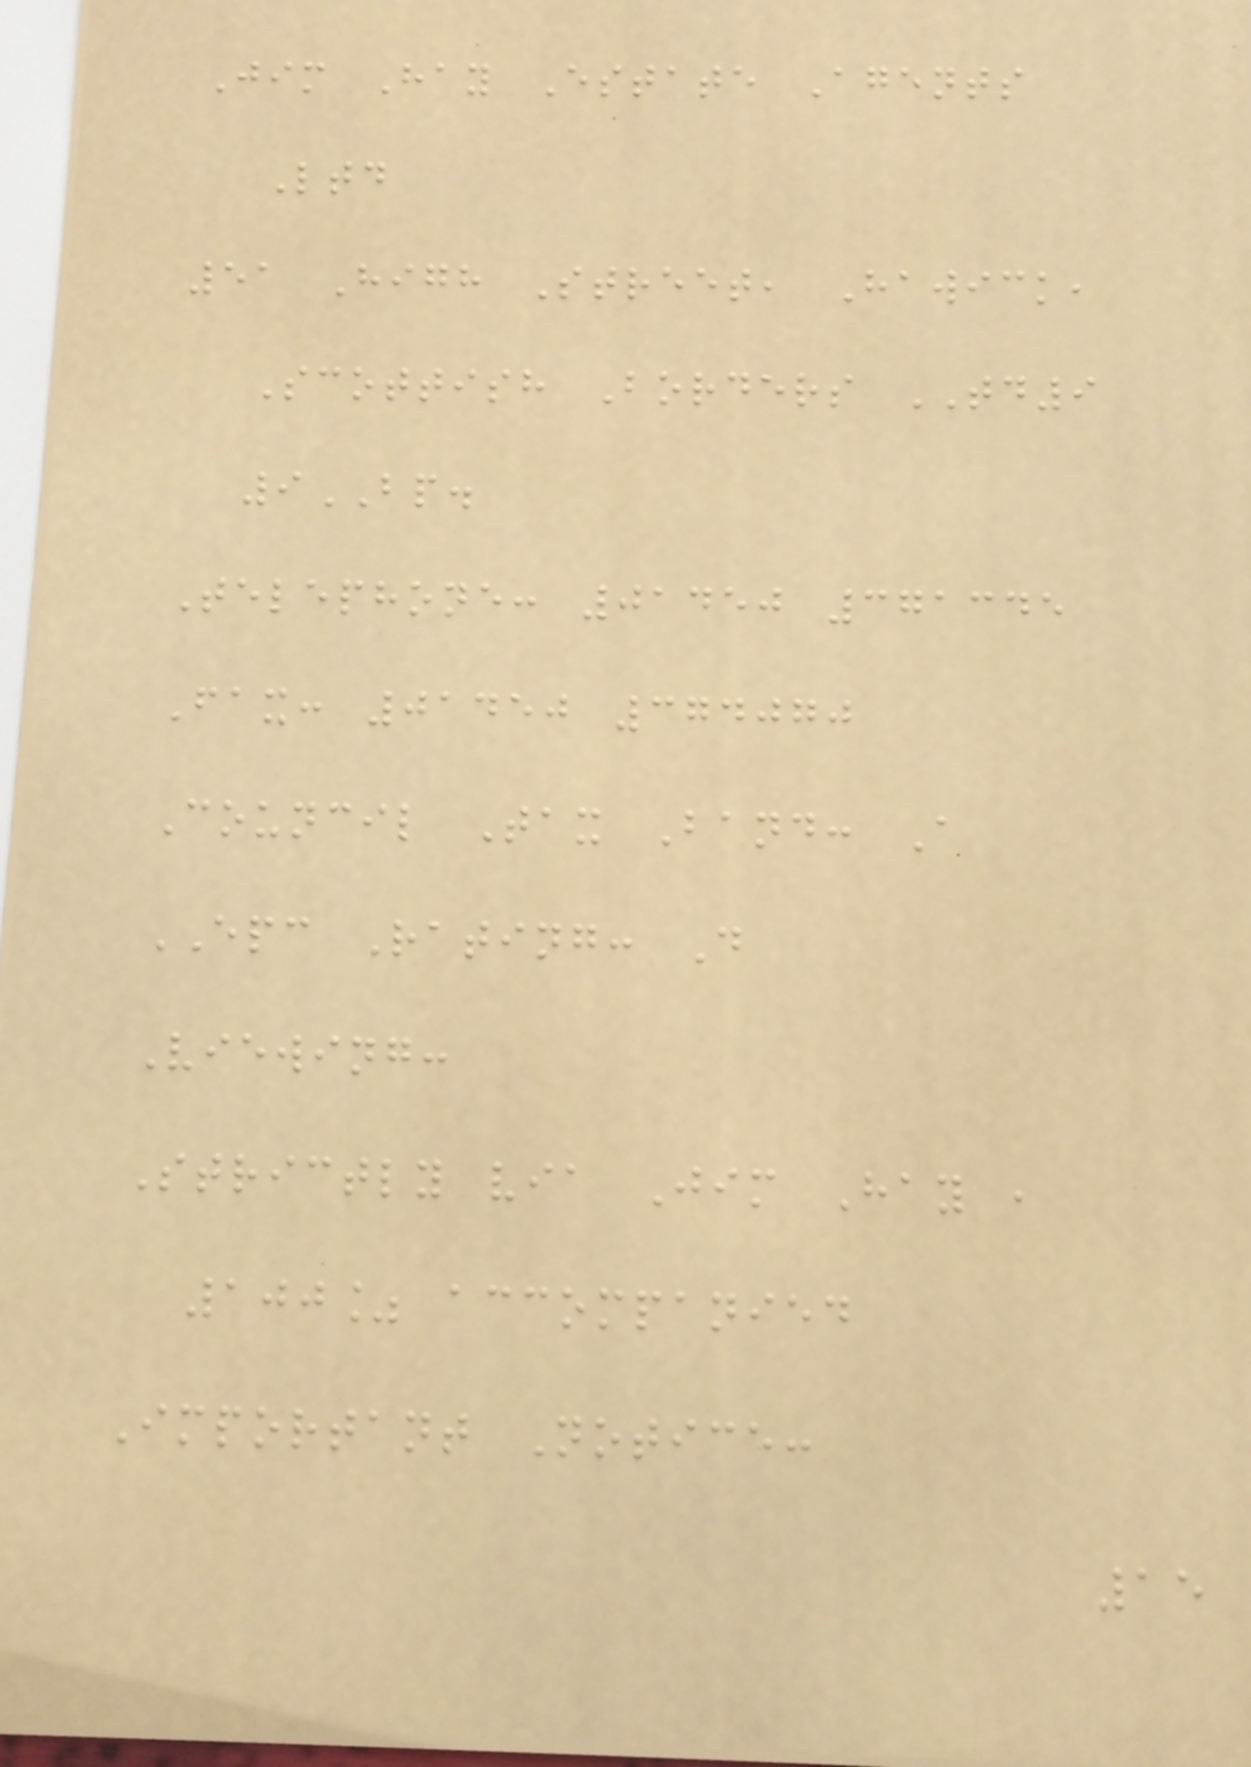Jim Hay Estate Agents
Ltd
51 High Street, Hawick,
Scottish Borders TD9
9BP.
Telephone: 01450 371345
Fax: 01450 374070
Council Tax Band: A
EPC Rating: D
Viewing:
Strictly via Jim Hay ,
100% accompanied
Important Notice:
15
